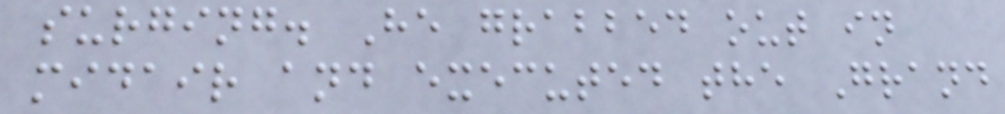surging. He grabbed out in
midair and executed the Grand
